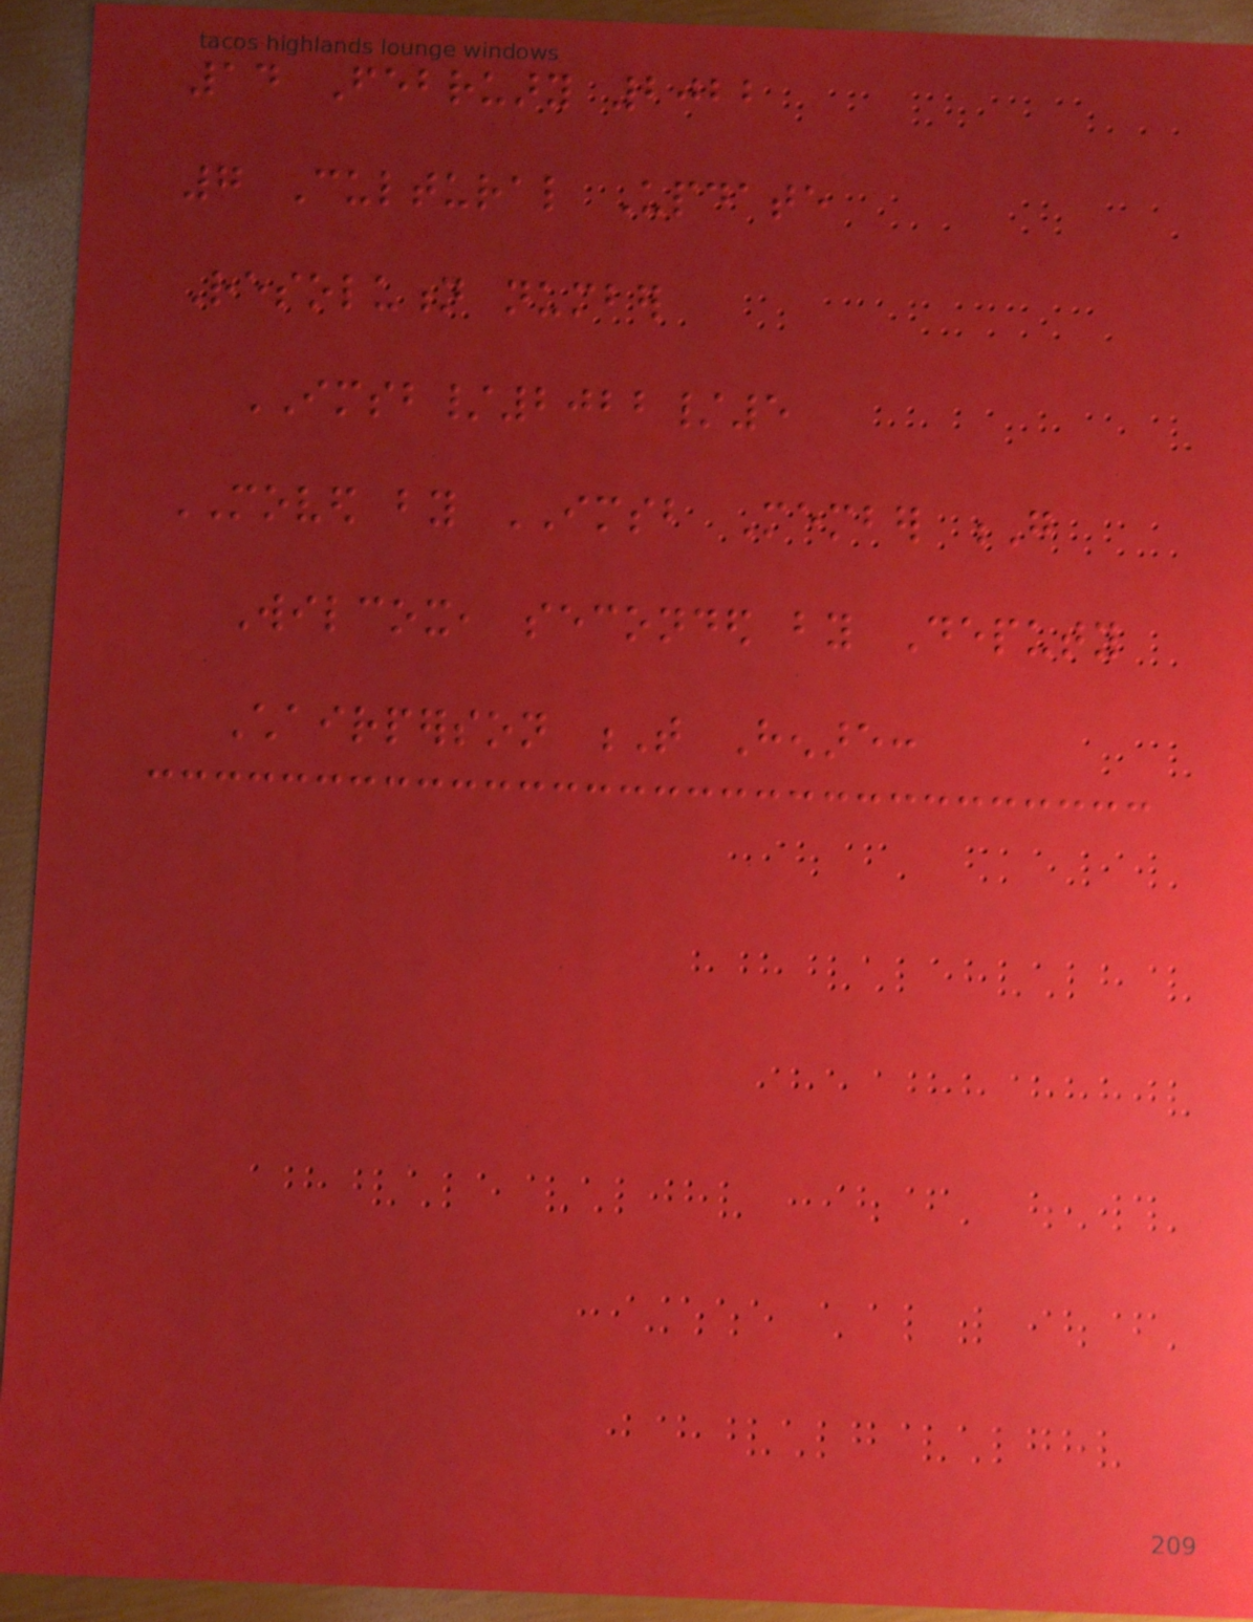14 February 2022
7 Cultural Update
Resolution number
IMSB/2022/5
MOVED by IMSB Member G
Wilcox, seconded by Deputy
Chairperson T Henare:
